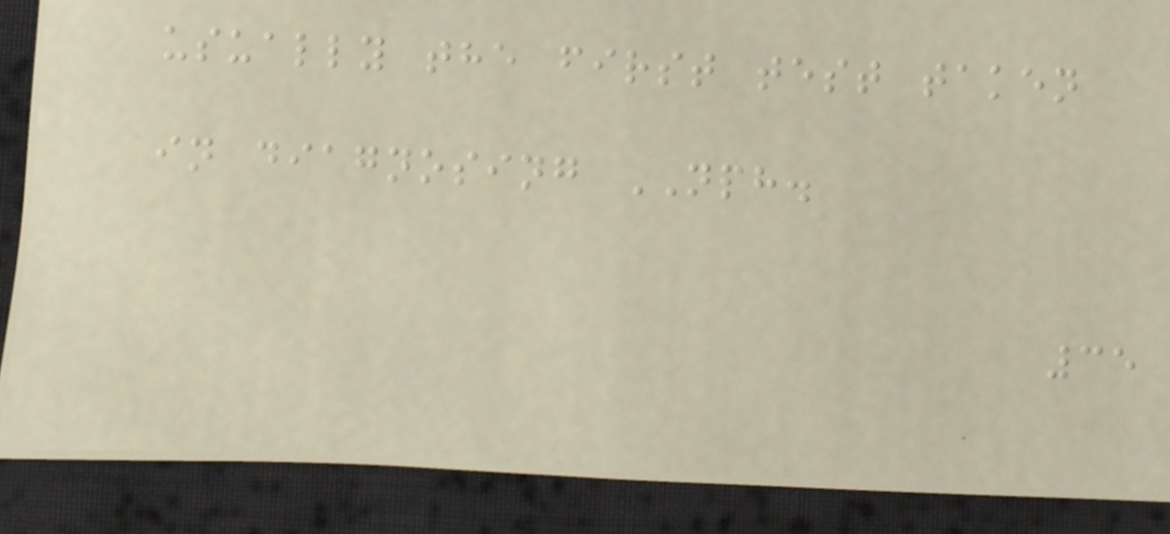usually the first test taken
in diagnosing NPH.
35
